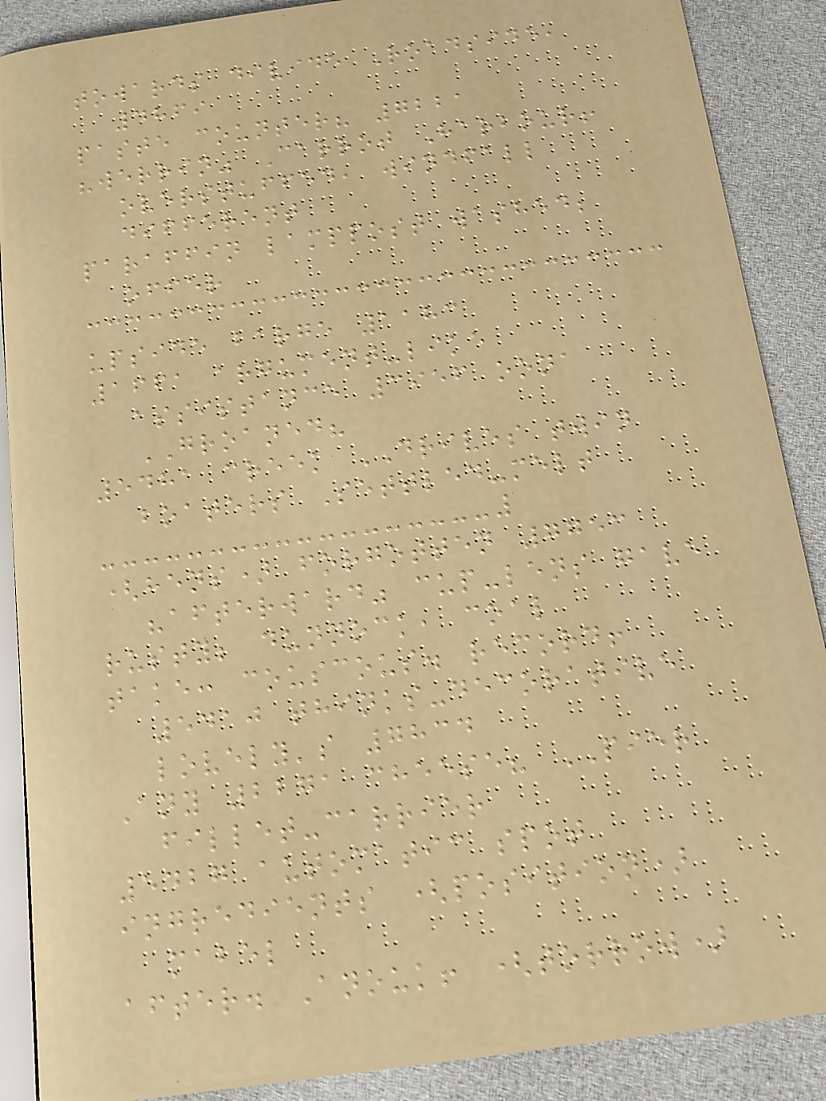towards divide Roadside,
4869
paste counter? 7221
"werrin" Carrot Harbour!
overstuffed, windfall
different
paraffin lamppost washed;
offer
upside barge 1183
1661 argument-like
assistance 3956 oona
GROANED?
5481 creek DRIVES twin
boaters Settled-melt
(hens) forgotten 7753
"afterward" cup-lens gave
rusty; dunnock, coal
take: couscous. record!
5410 thinks-decorative
lovely's 7834
Any 2271 cheese? PIER
fillet-carrier
5427 automatic spot
ingredients (position)
mabel
after. Anouk! (torrow)
